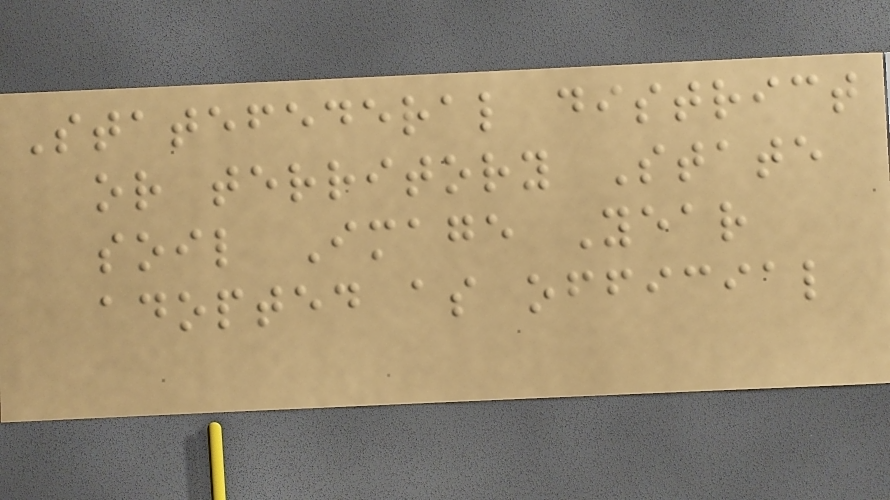Statefederal district
or territory State
soil Image Year
adopted as official
